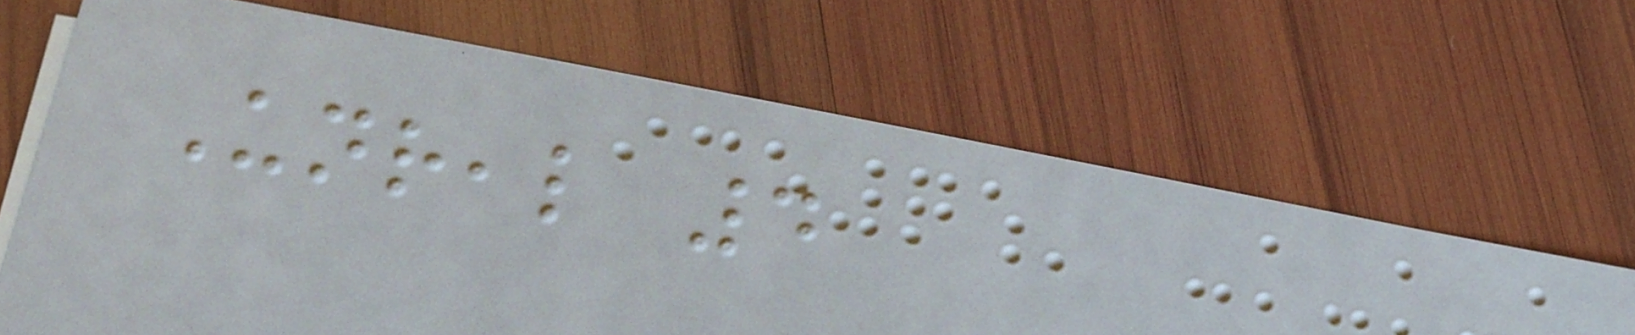Unreal 4
